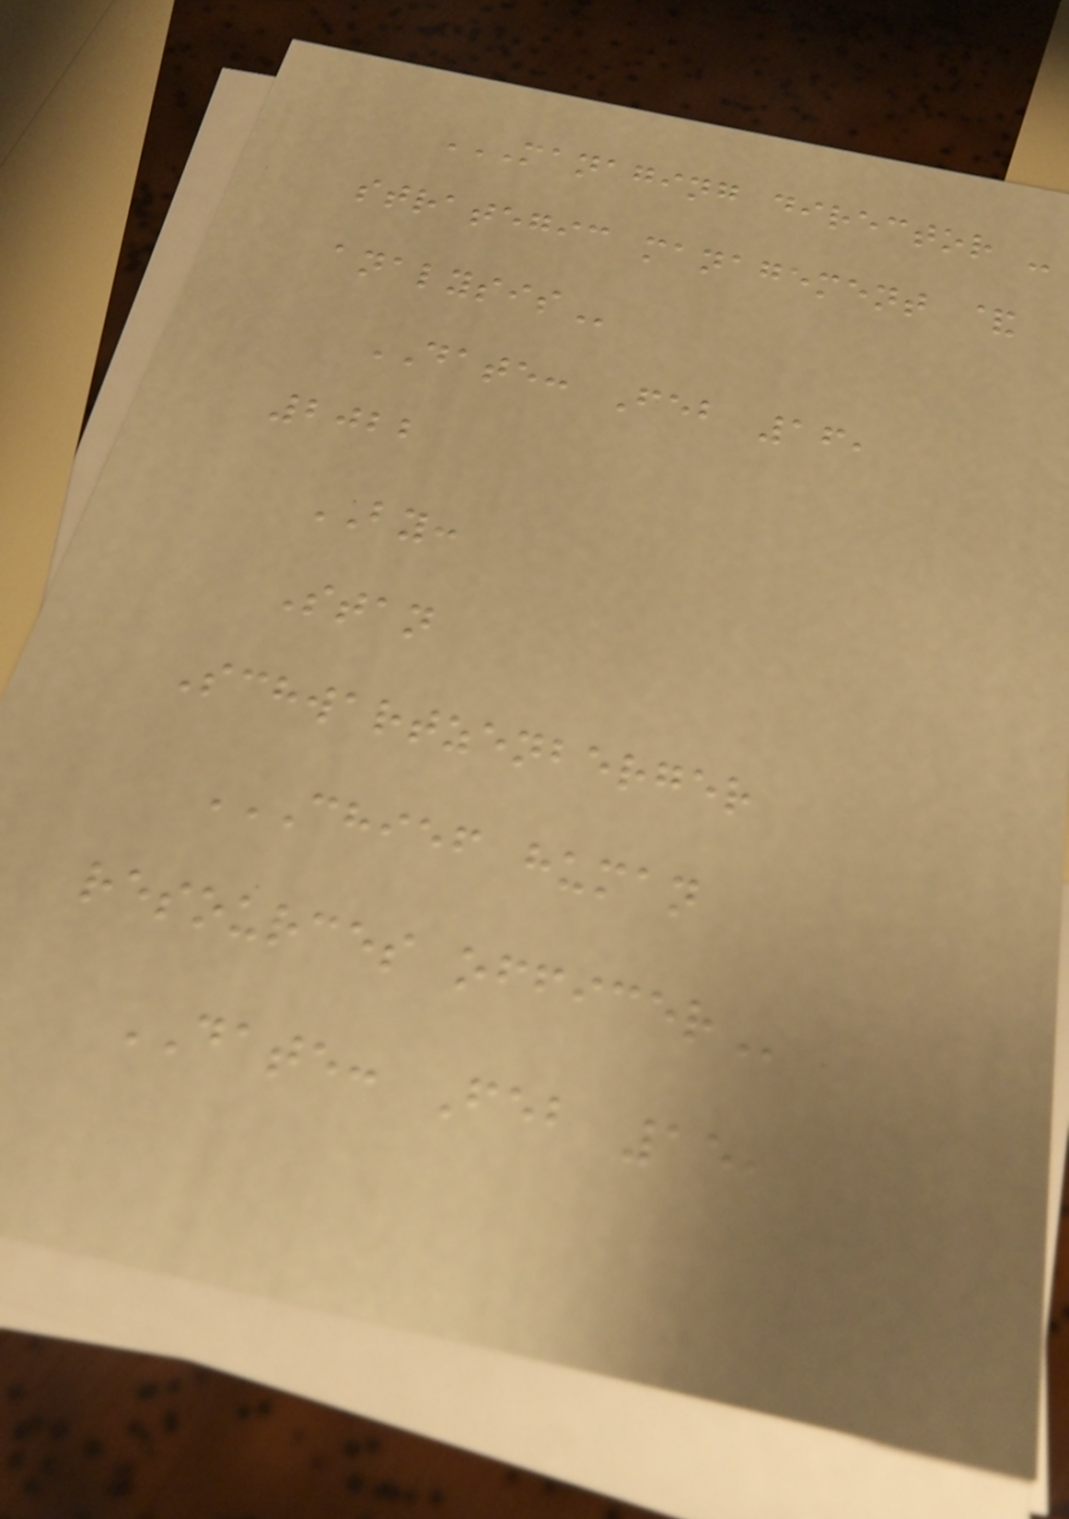MANAGING DIRECTOR -
STRATEGIC MANAGEMENT &
ANALYSIS
DATE: Feb 16,
2022
BY:
Stan
Schwartzenberger
CHIEF HUMAN
RESOURCES OFFICER
DATE: Feb 15,
